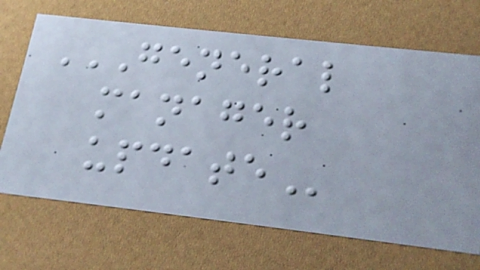GENERAL
MANAGER
UPDATE
